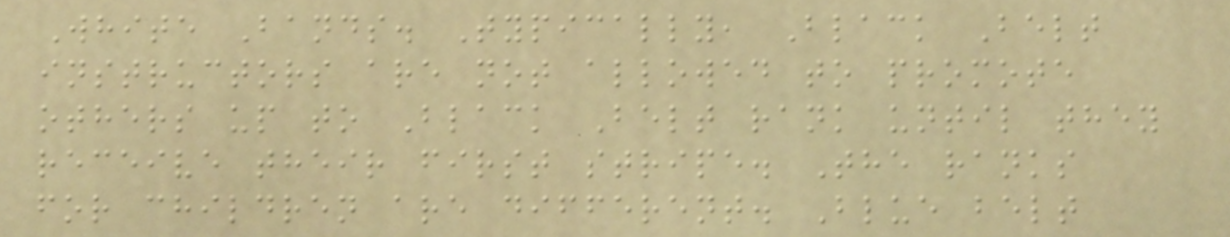White Bands. Typically, Black Belt
instructors are not allowed to promote
others up to Black Belt rank until they
receive their first stripe. The ranks
for children are different. Blue belt
